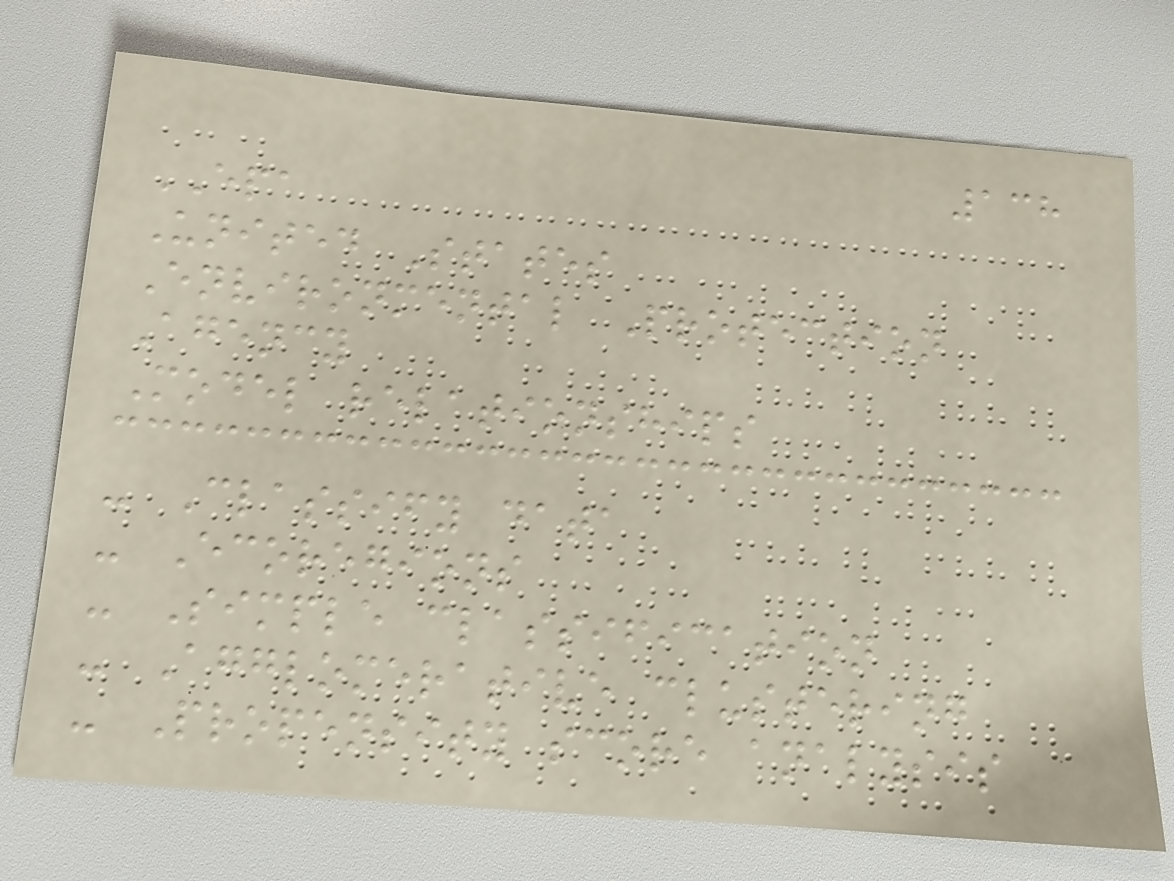138
EPA
United States
Environmental Protection
Agency
Model relationships
- Classify data
- Ecoregions
- Simple classification
- Agglomerative clustering
- Propensity score analysis
